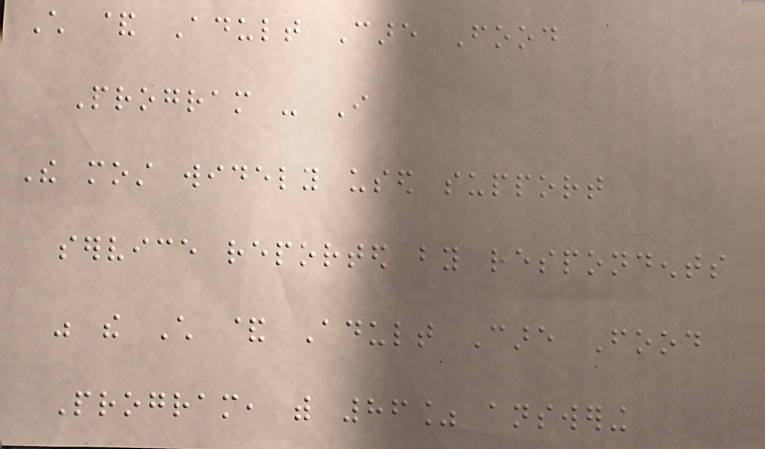Child & Adult Care Food
Program - I
The most widely used support
service reported by respondents
was the Child & Adult Care Food
Program, with 86% answering
